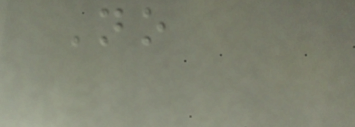No
